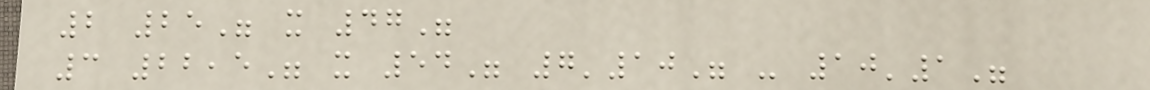2 25" x 47"
3 22,5" x 54" 7'10" - 10'1"
